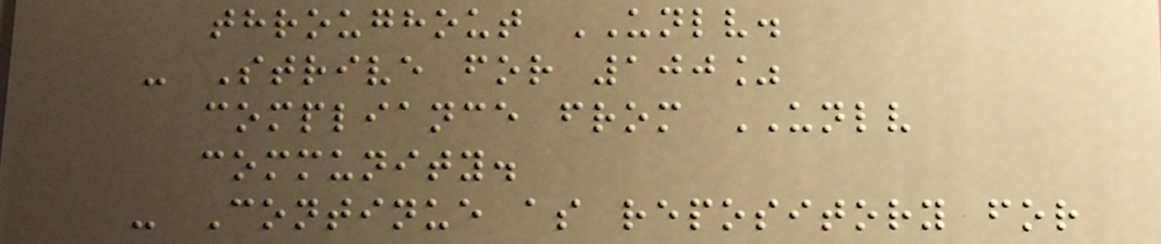throughout UNLV.
- Strive for 100%
compliance from UNLV
community.
- Continue as repository for
